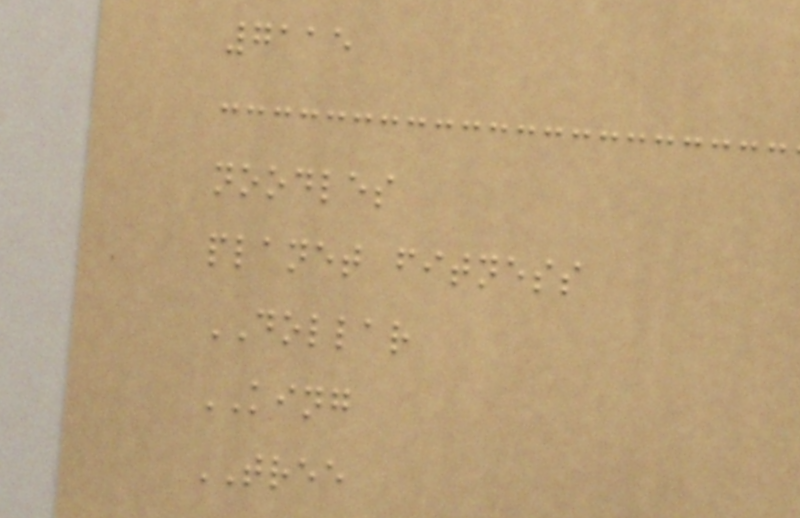7115
noodles
planet fitness
DOLLAR
KING
TREE
